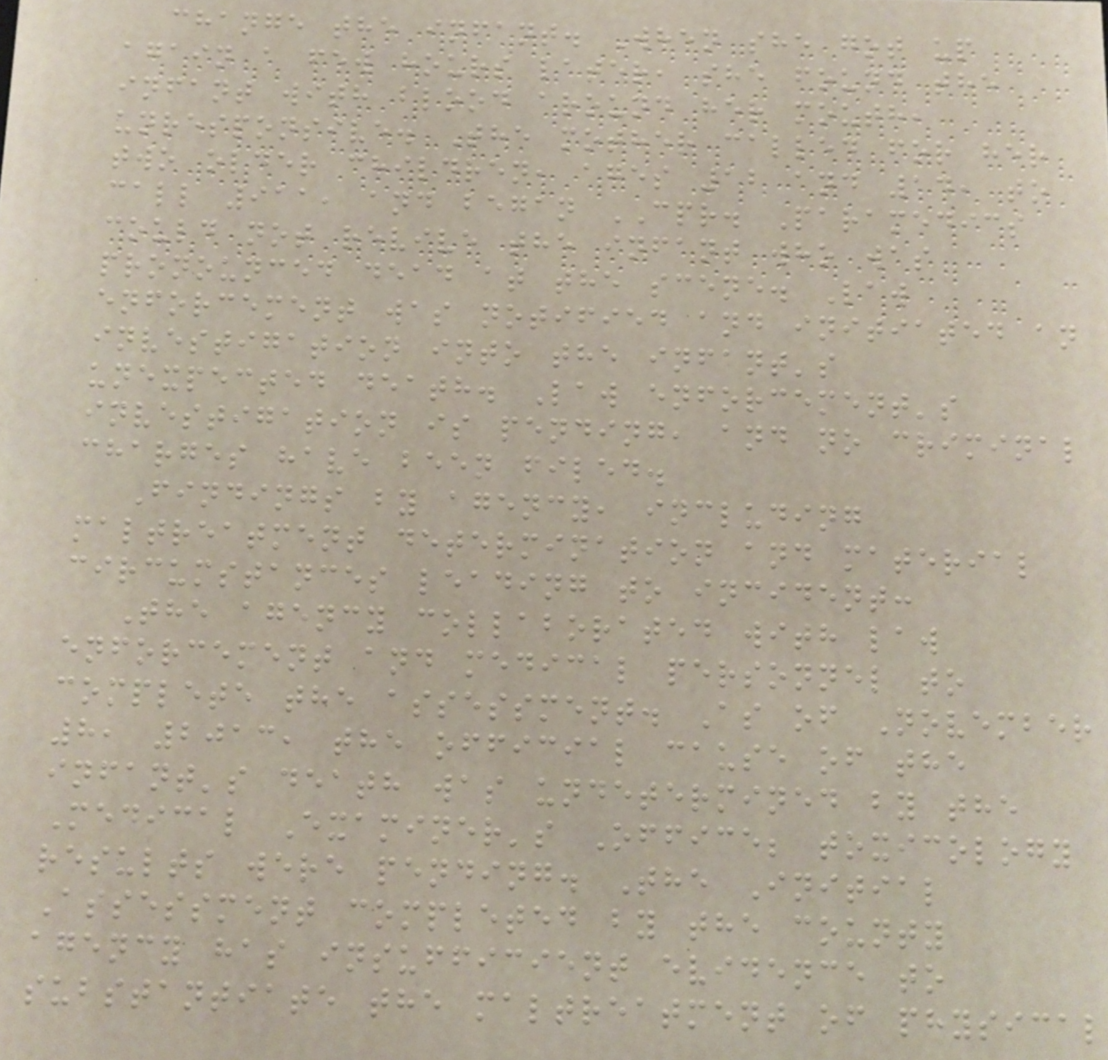change the infant. When she got up
again a few hours later, she found the
infant with blood around her mouth,
unresponsive. The mother called for her
two older children, ages 12 and 14, to
call 911, and began CPR. Paramedics
could not revive the infant who was
pronounced dead at the scene. Law
enforcement was notified and initiated an
investigation into the infant's
unexpected death. Law enforcement's
investigation is pending, and no criminal
charges have been filed.
Findings by agency, including
maltreatment determination and material
circumstances leading to incident:
The agency collaborated with law
enforcement and medical personnel to
complete the assessment. As of November
8, 2013, the official cause of the
infant's death was undetermined by the
Medical Examiner's Office; toxicology
results were pending. The Initial
Assessment completed by the county
agency has insufficient evidence to
substantiate the maltreatment of physical
